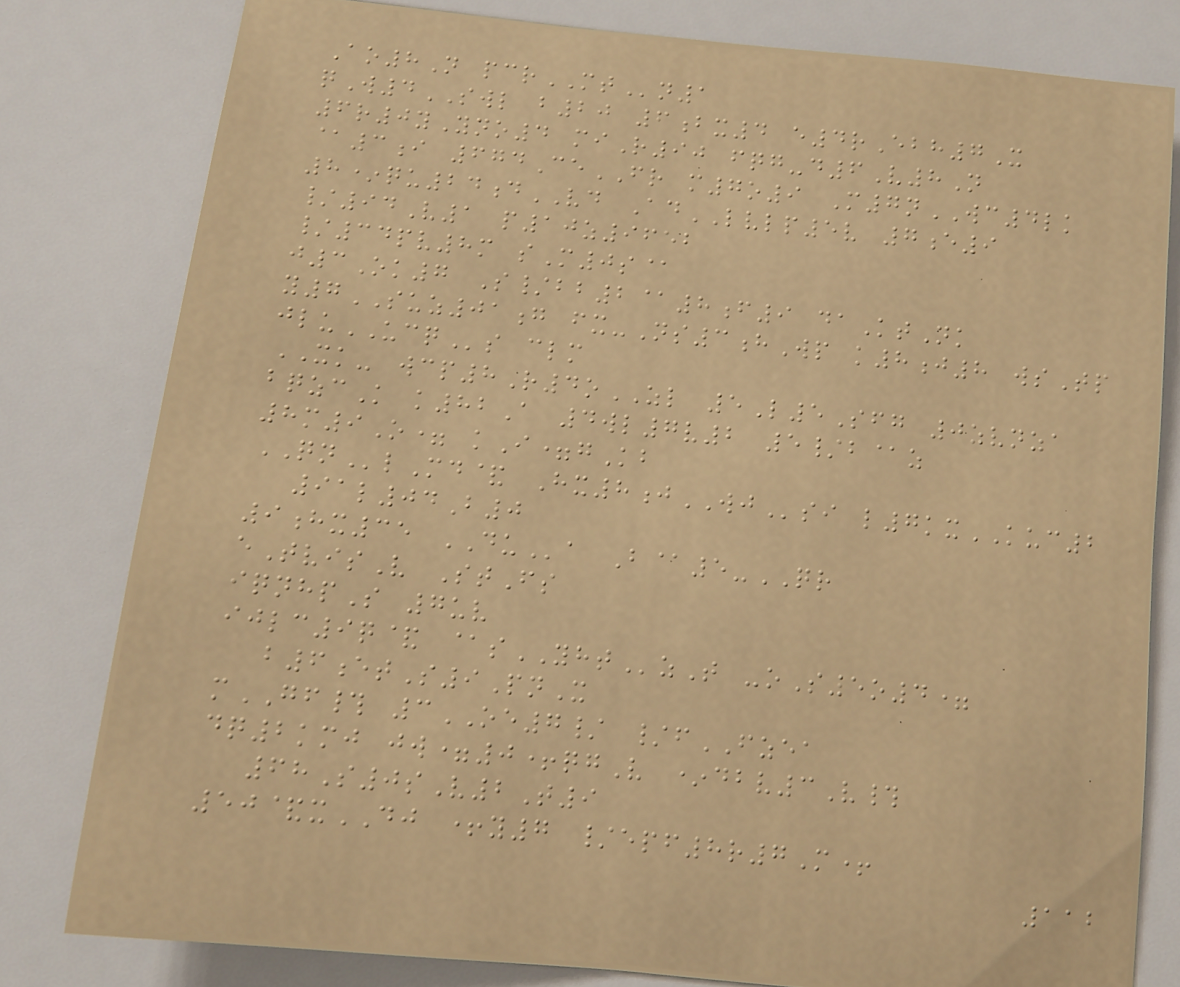Ao8N pcrMTn1
qW4SWL b20 6bx4 e4rEbh7X
6r0yYno4 miR90 fqg-d6V8N
@3i 674CeFR m7o9 M7nWC4lk
8*qu24dVD AdLVLP5v 7e9
/94V1 p10z9652
/34pv8m sM0s@
j3Ok7 S/bb2@8f9 daKtNk
y7SUZ01g fx-Ns3hWp k8j8 wsTp
jluUCQs clm
XK- wcp8R4oZL 5L5Sfg 0zvnza
bqzcK k82A 4wl7v2 5/b@z
8m9O= kI=gKb
QNlMd& Hx8jWJsi l7kxKUC2
91l04B0
9hx35 DUa B@5-QR
eTvisV StFs
iqnhpS 7uv
ijlc9q& @sYHTzT -oS5o4=
b6etS9PnX
mGF# 3OE7/ /fFZEA
dq2kmj jw=0+qgV *dbv3V#
68S0sV2T9
50&xDJ +y7 /epf8r7M+
112
